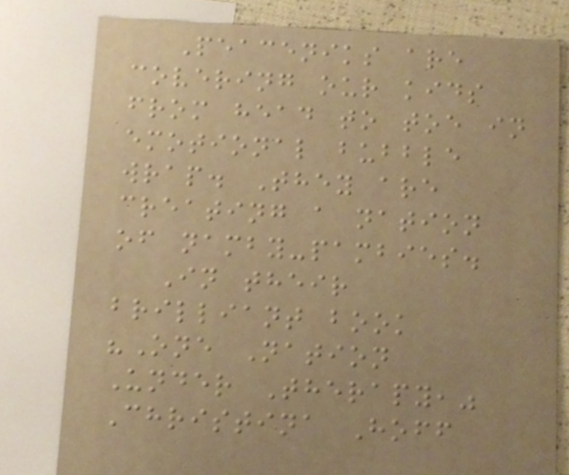Peaceniks are
covering our kids
from head to toe in
emotional bubble
wrap. They are
creating a nation
of namby-pambies.
In their
brilliant book
"One Nation
Under Therapy,"
Christina Hoff
